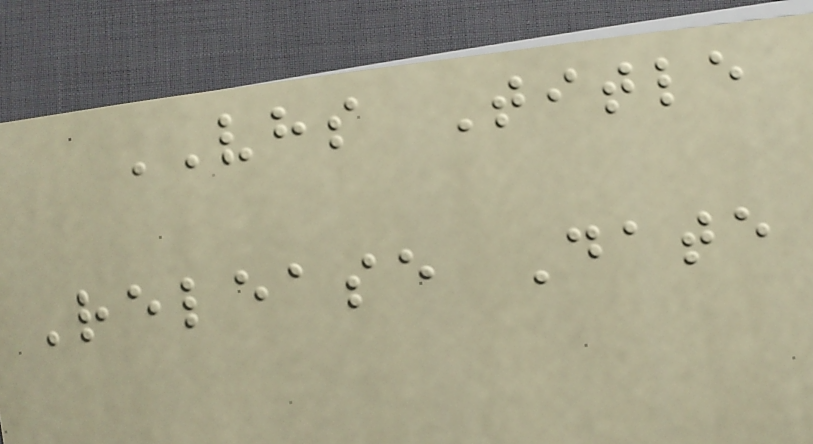VHS Title
Release Date
